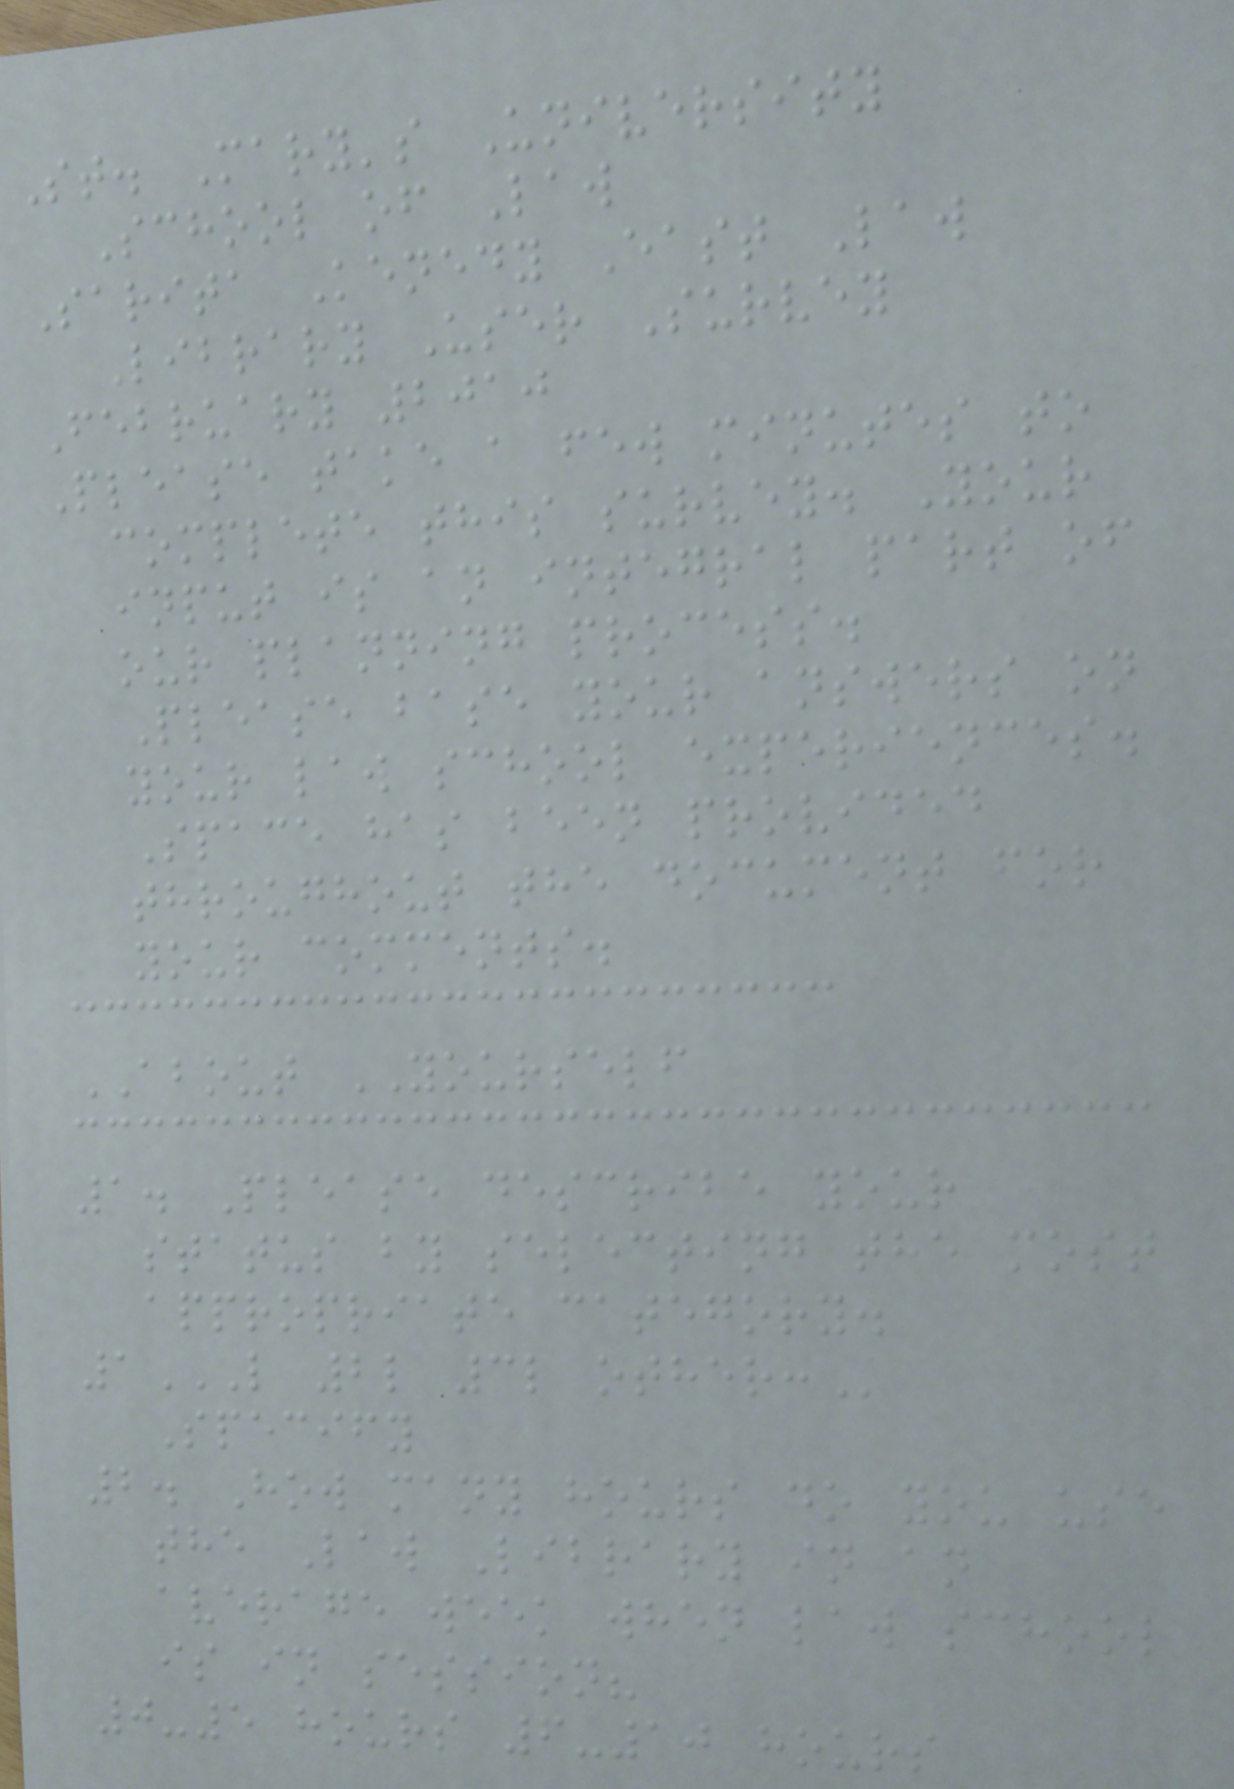St. Mary's University
School of Law
Sarita Kenedy East Law
Library User Survey
February 2010
Please take a few minutes to
complete this survey. Your
input is an integral part of
our planning process.
Please base your answers on
your law school experiences.
Space has been provided
throughout the document for
your comments.
ABOUT YOURSELF
1. Please describe your
status by selecting the most
appropriate category.
1L 2L 3L OTHER:
Specify
2. How many hours do you use
the Law Library in an
average week when law school
is in session?
0-5 hours 6-10 hours
